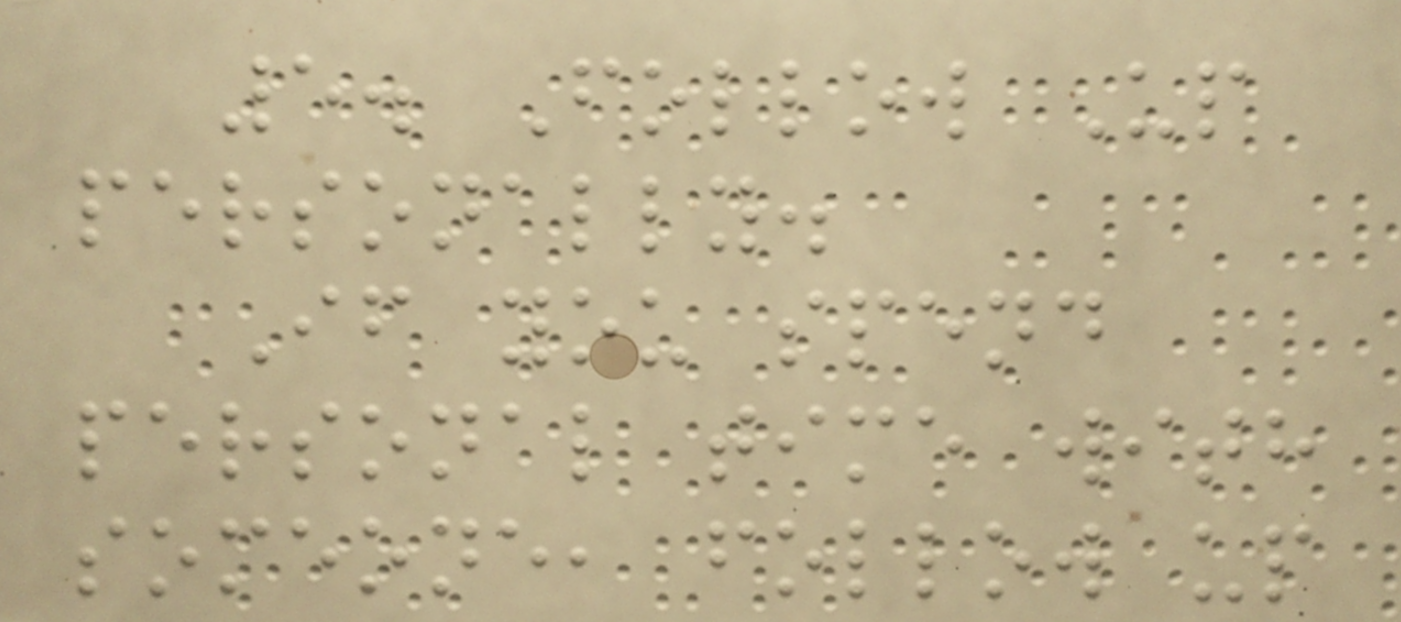5. Follow Up
personally.
If you spend
personal time with
someone, follow up
